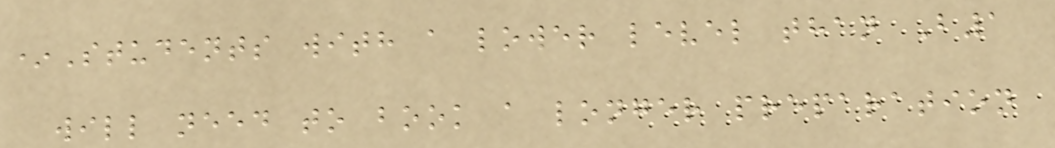*Students with a lower level than B1
will need to book a longer preparation
